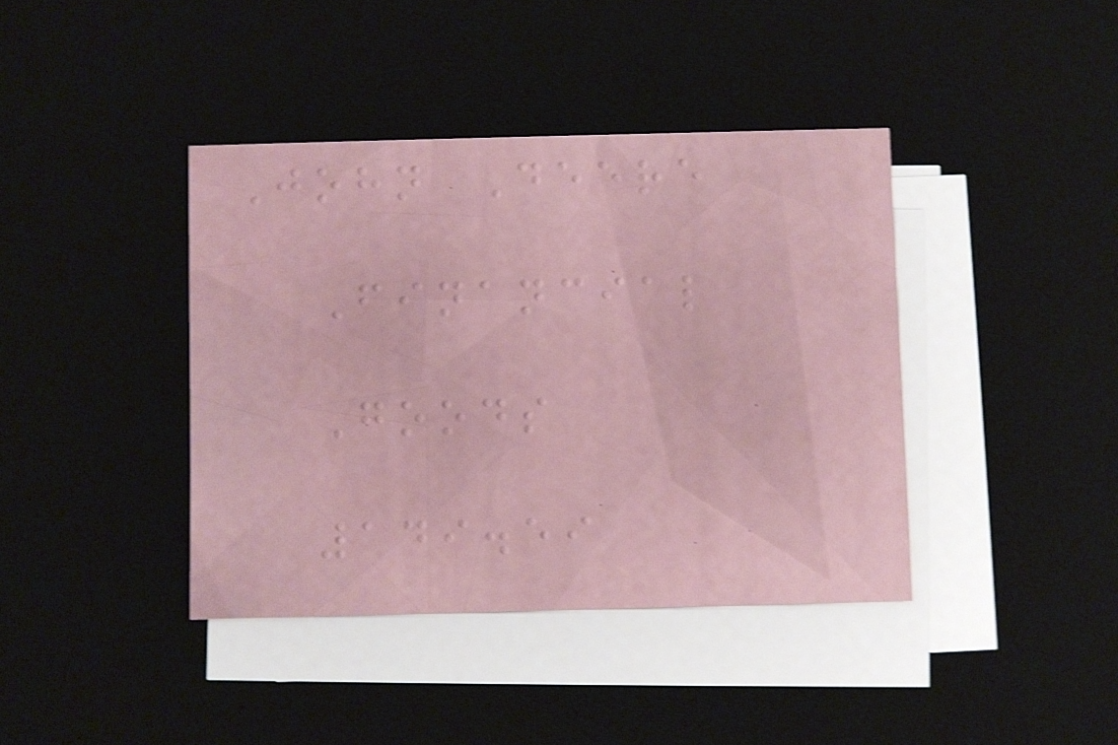John Deere
Financial
Goods
149.59
